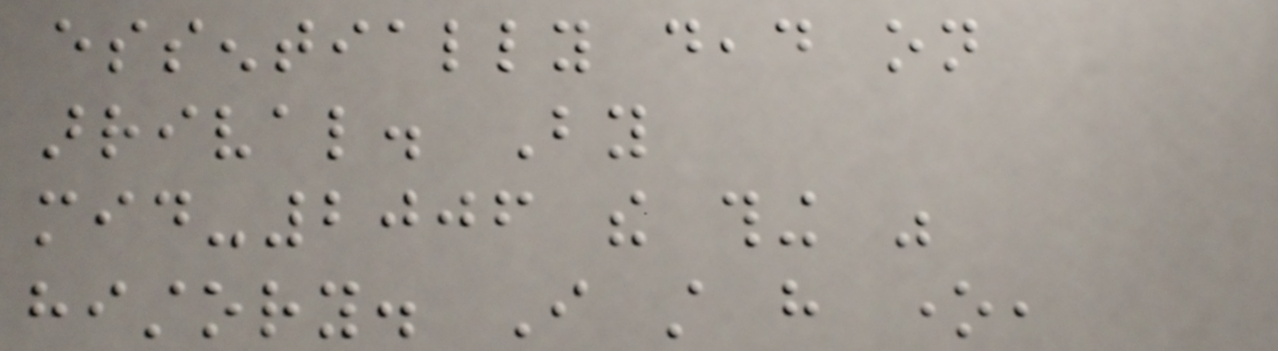essentially dead on
arrival. By
mid-2006 the thing was
history. I still have one,
